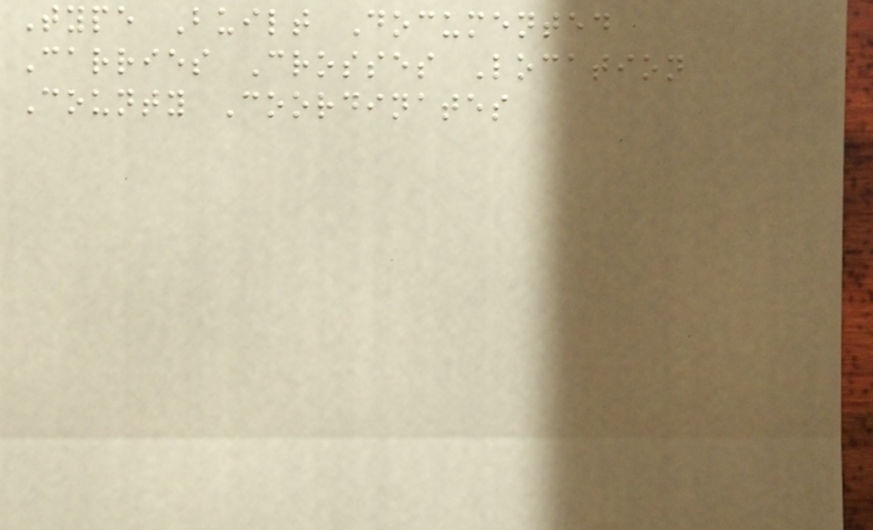Type Built Documented
Carries Crosses Location
County Coordinates
